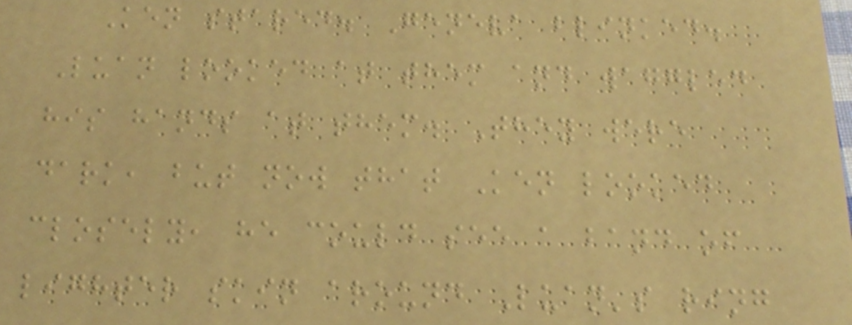Ken stared. Geneva blinked.
Luan looked at them and waggled
his hands at them. They were
dark, but now that Ken looked
closely, he could see a band of
lighter skin around Luan's ring
